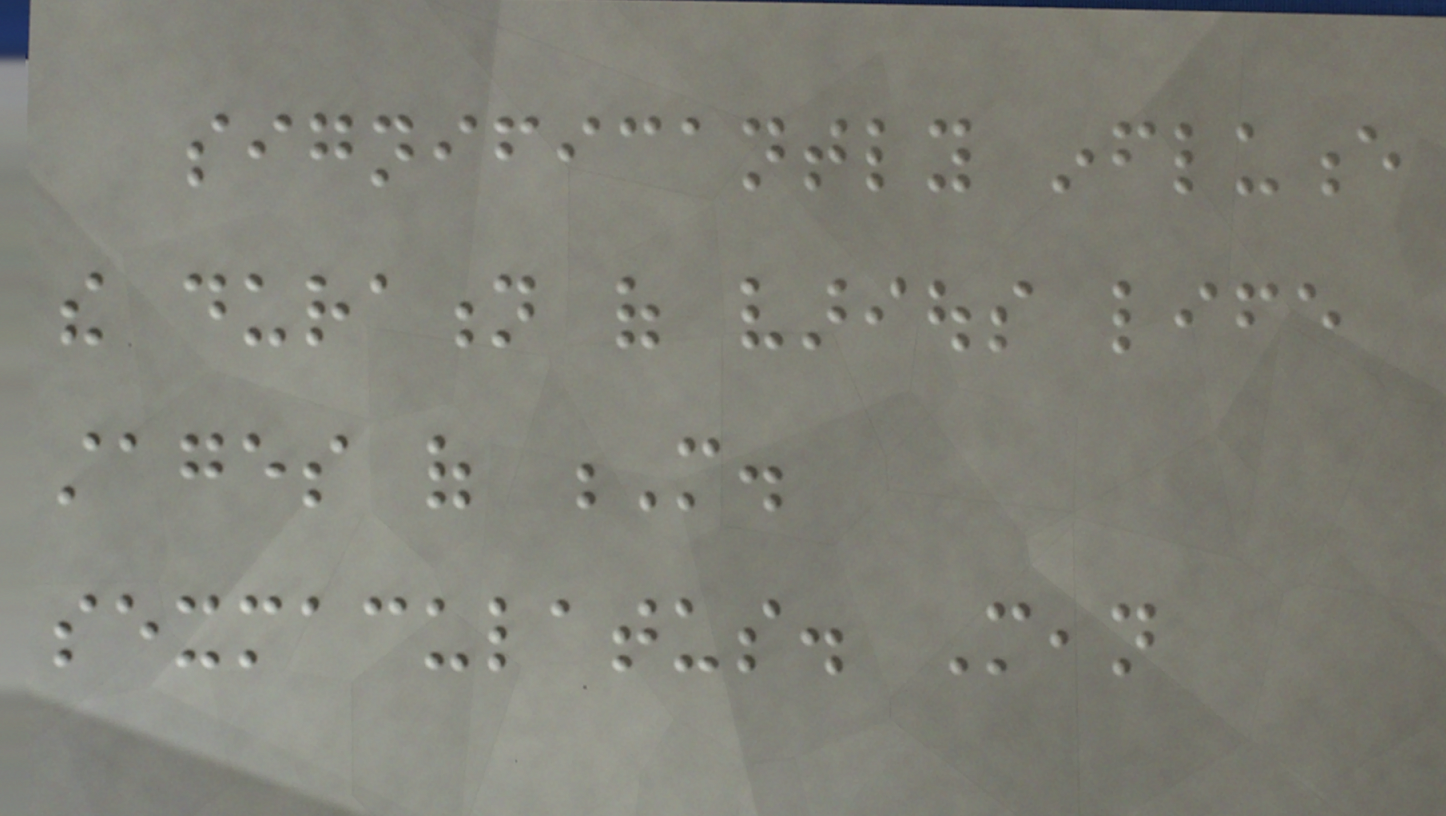significantly influence
the duration of various life
stages of M.
sexmaculatus. Mean
